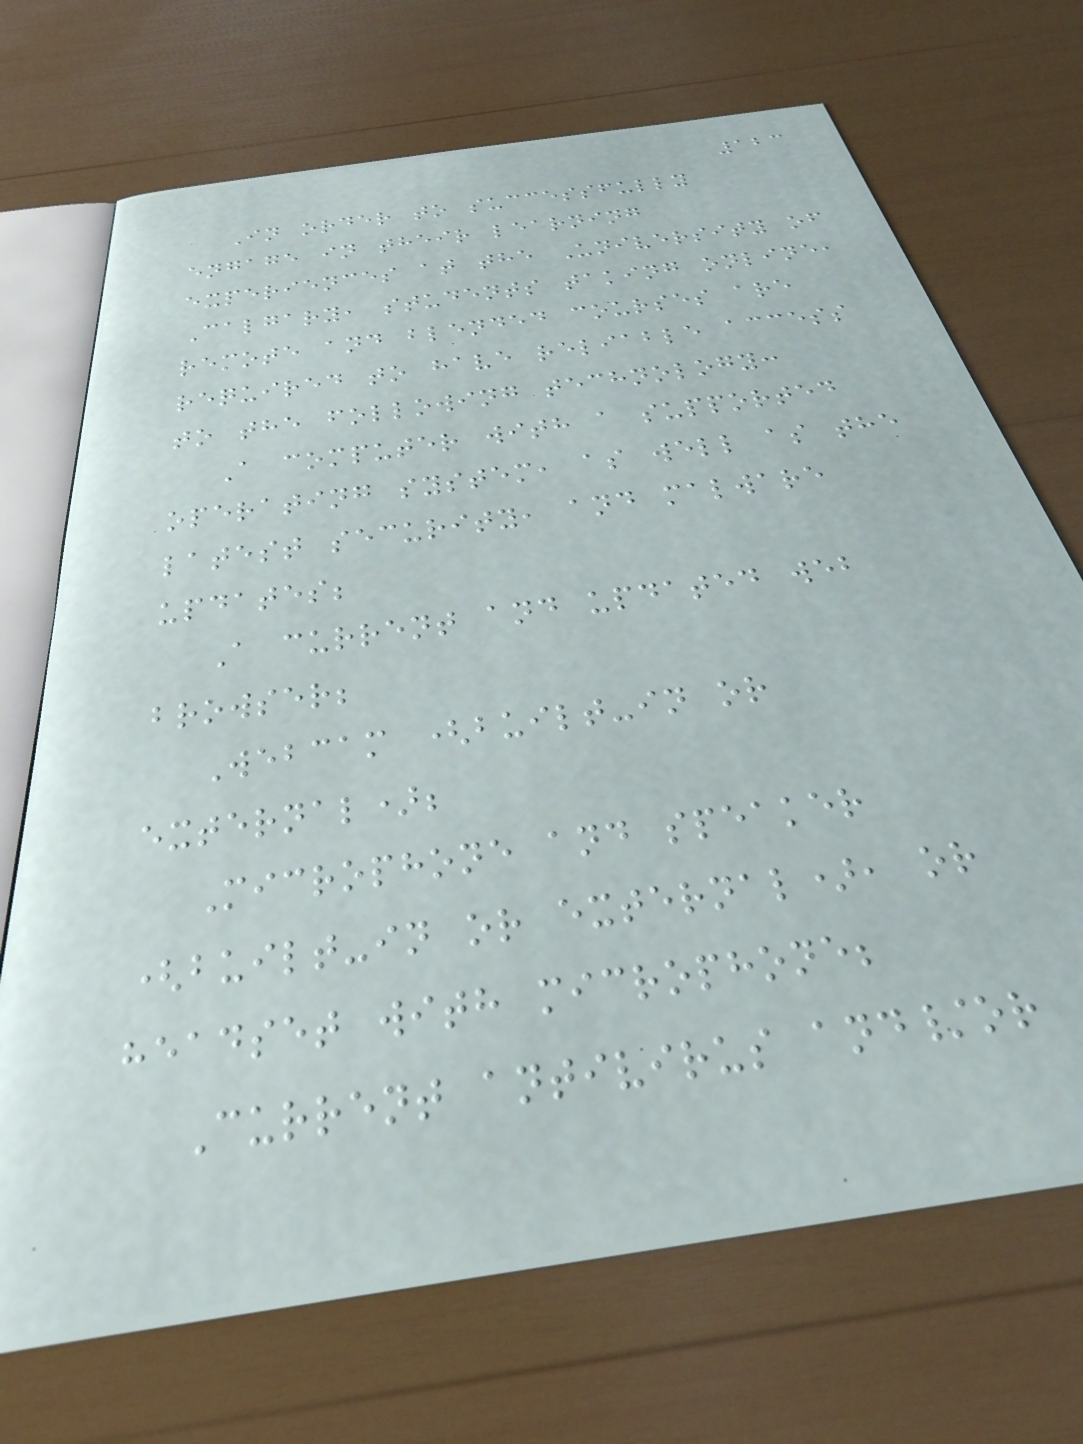123
In order to successfully
engage in their learning
experiences at the University of
Calgary, students taking online,
remote and blended courses are
required to have reliable access
to the following technology:
A computer with a supported
operating system, as well as the
latest security, and malware
updates;
A current and updated web
browser;
Webcam (built-in or
external);
Microphone and speaker
(built-in or external), or
headset with microphone;
Current antivirus and/or
